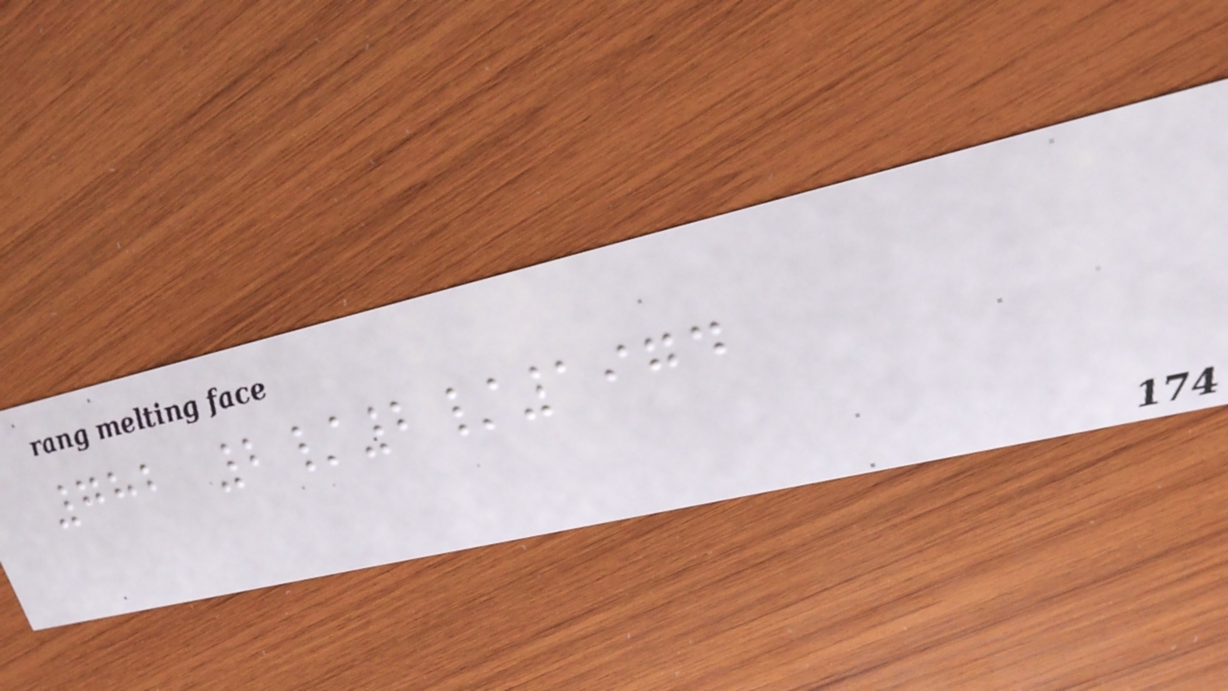782 2/2/1974
